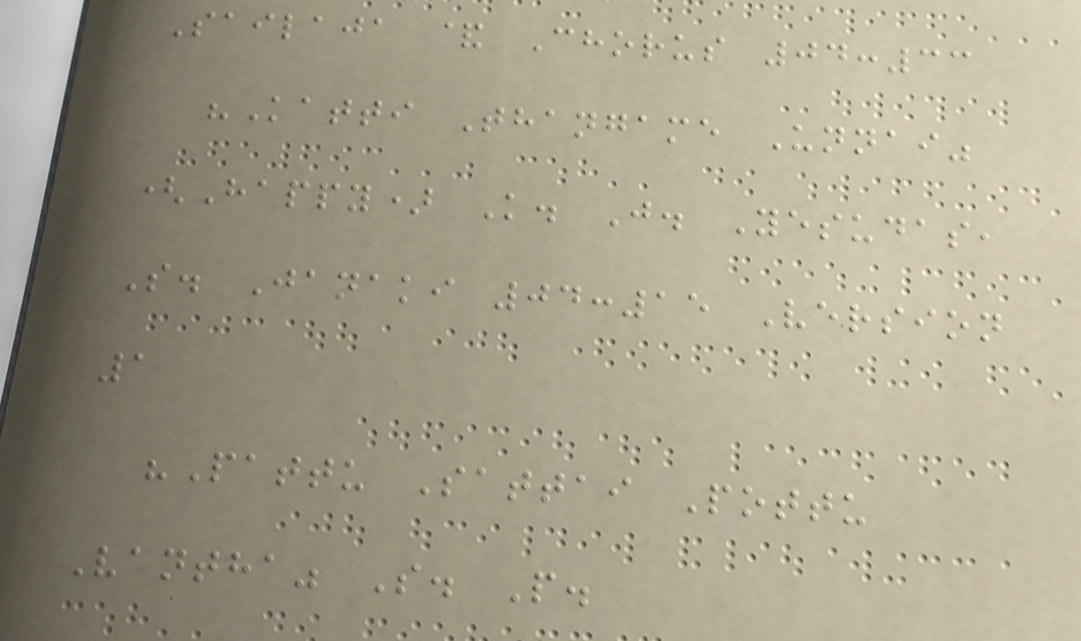Sailaja & Chorus 04:33
"Katti Thangame Unnai"
(Happy) K. J. Yesudas,
S. Janaki 04:15 Version
1
"Pattu Sattai Pottu
Vantha" S. P.
